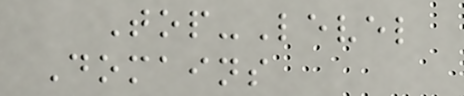Top-Level
Domains
